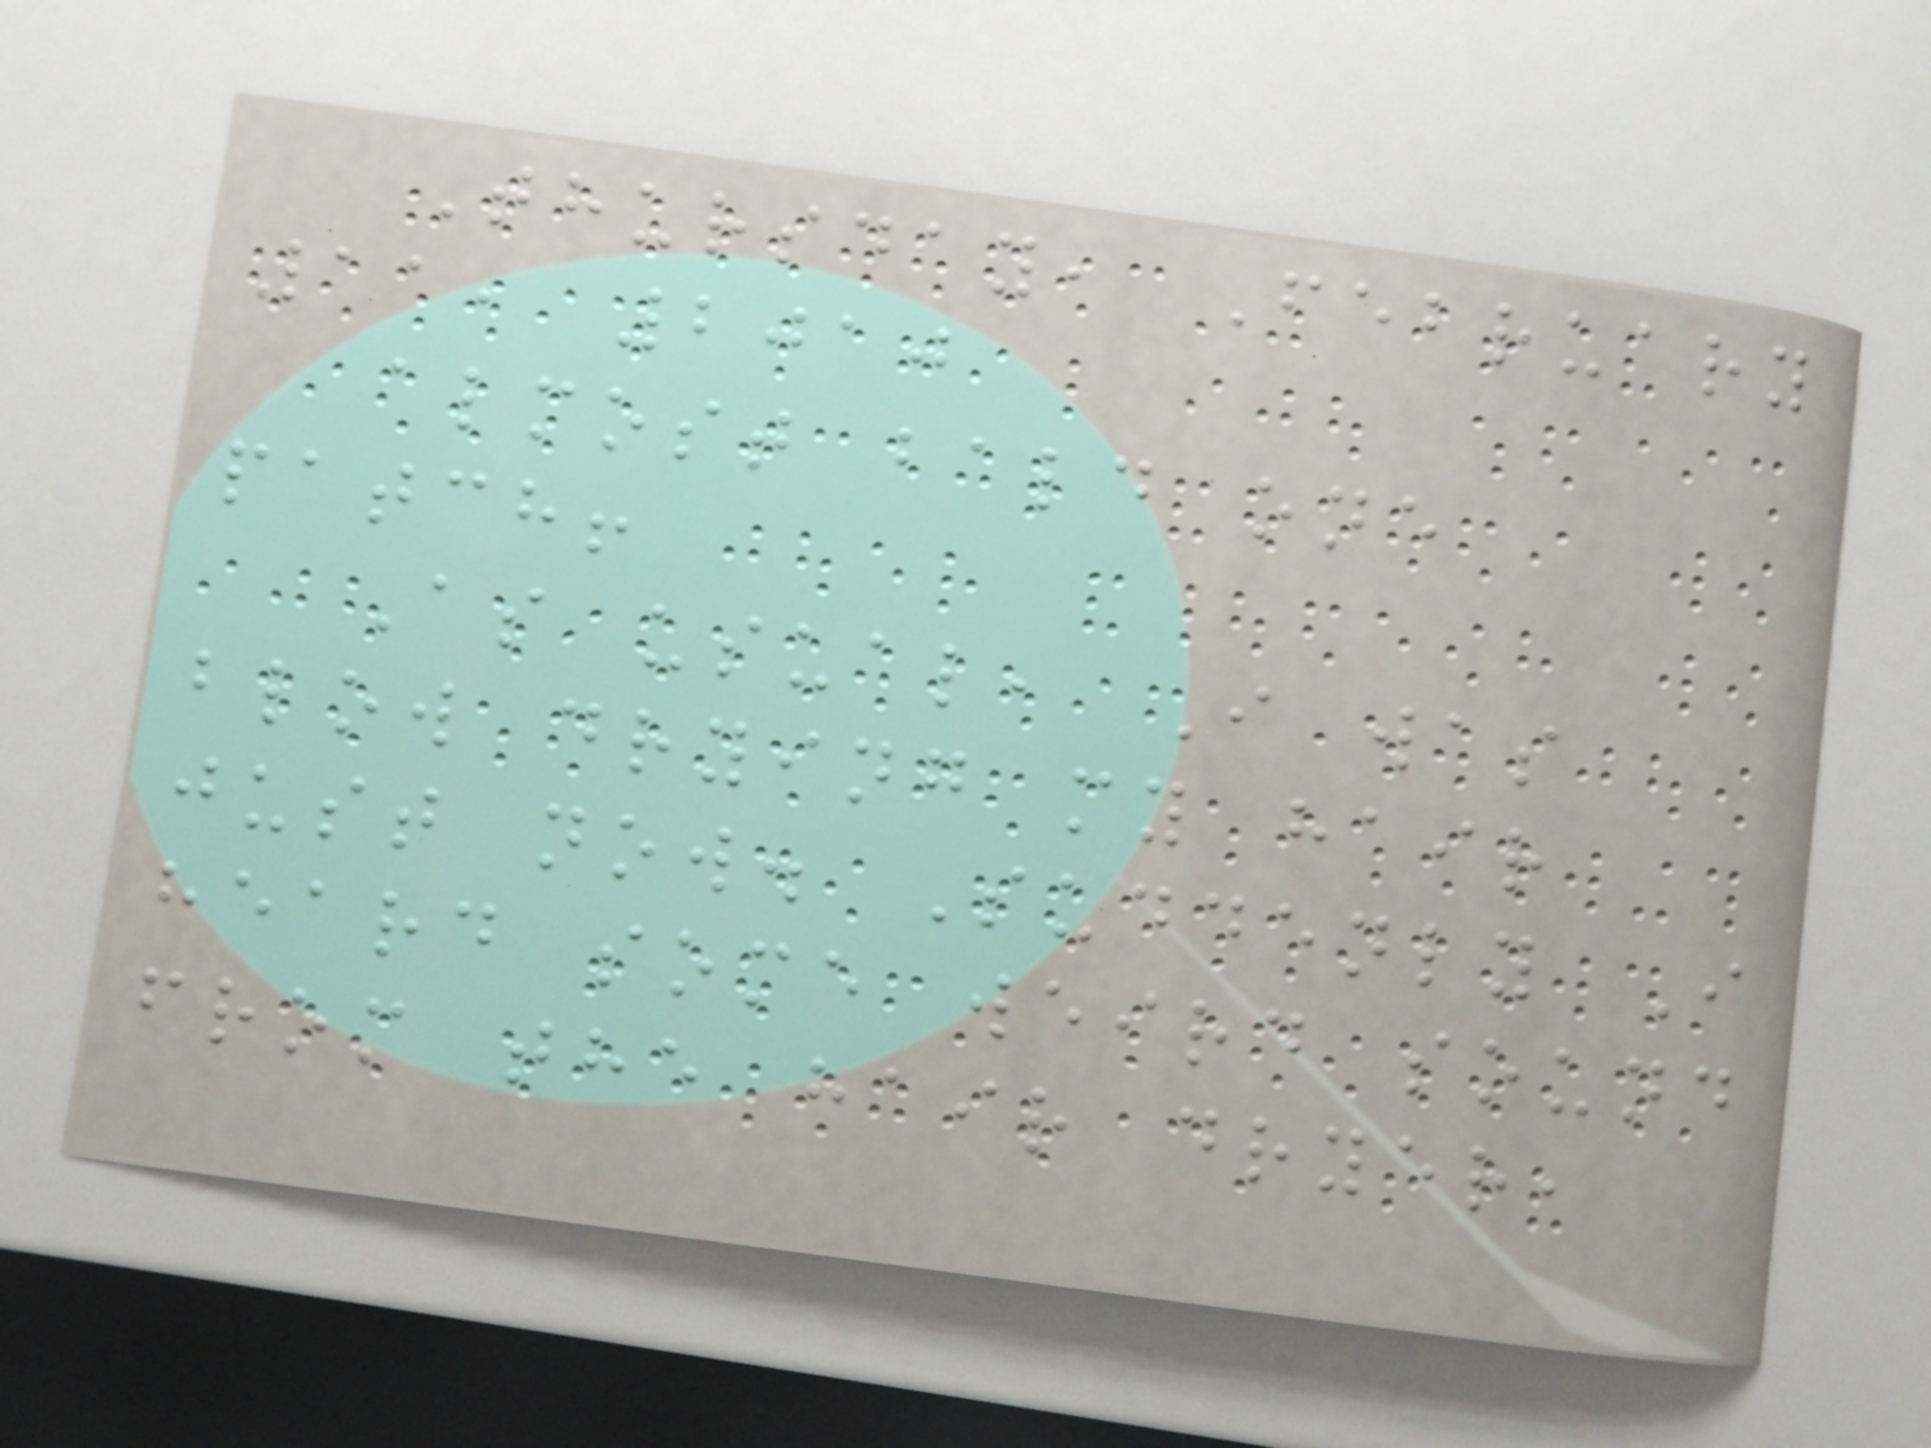Thursday, February
11, 2010
almost bald one
patch!
As usual, I was
blow drying my hair
just now. Suddenly I
heard some weird sound
from the hair dryer,
